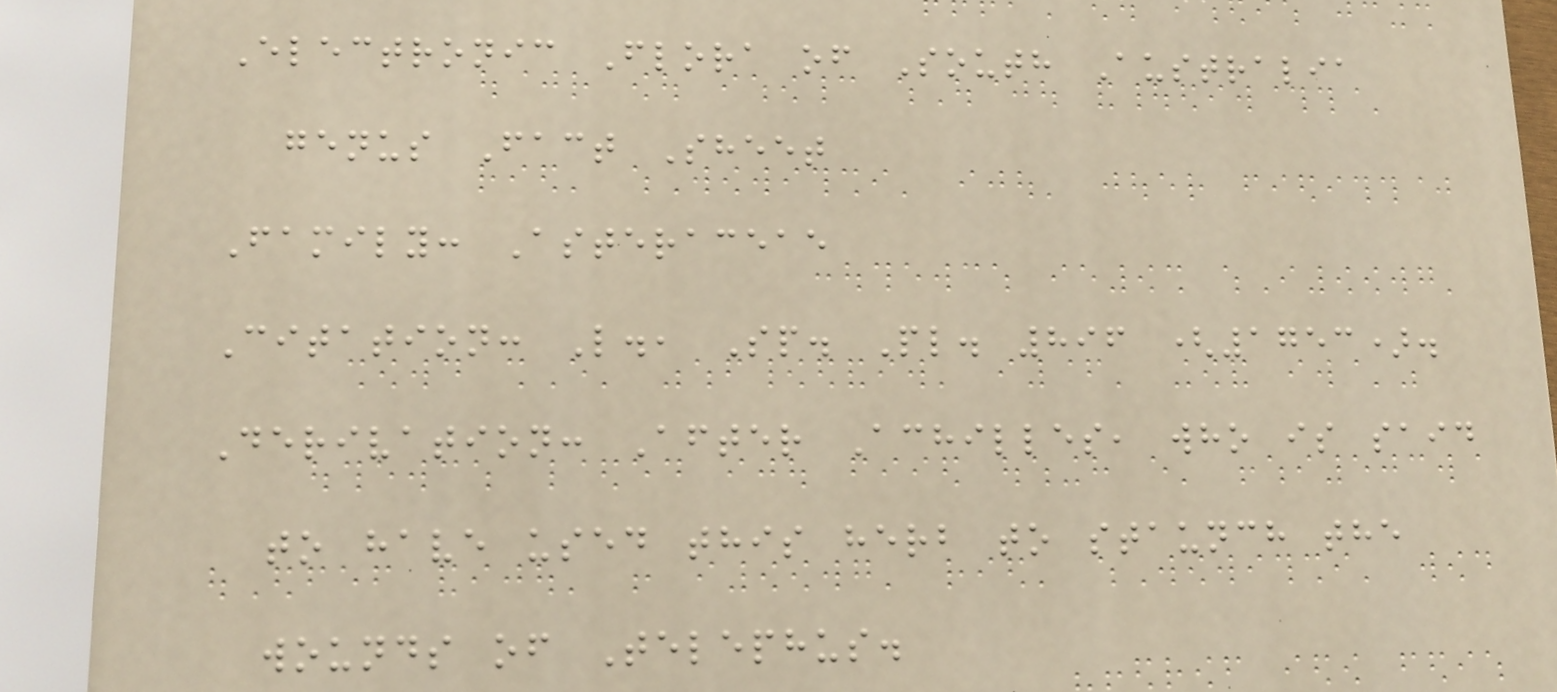Electronic Flora of South Australia
genus Fact Sheet
Family: Asteraceae
Citation: L., Sp. Pl. 896 (1753).
Derivation: After Achilles, who is said
to have used this herb to staunch the
wounds of Telephus.
